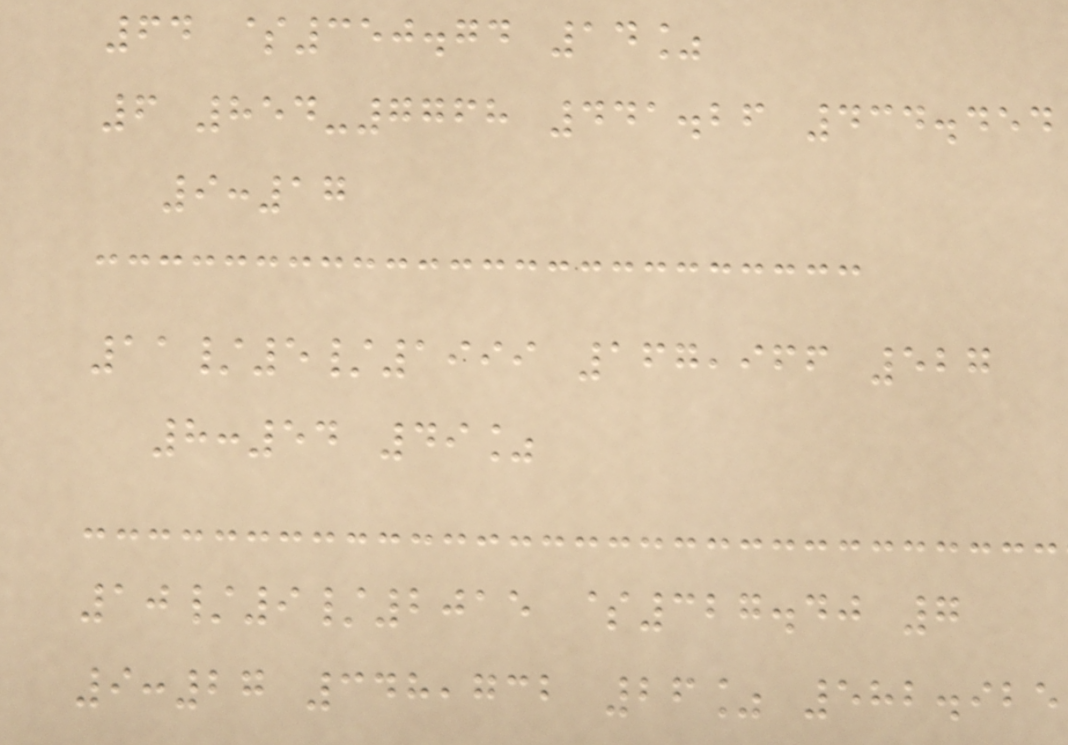64 $350.74 14%
6 854-7768 441.26 434.454
9:17
11/5/1999 167,966 527
8:54 49%
10/9/2015 $327.40 7
9:27 348,732 26% 582.925
